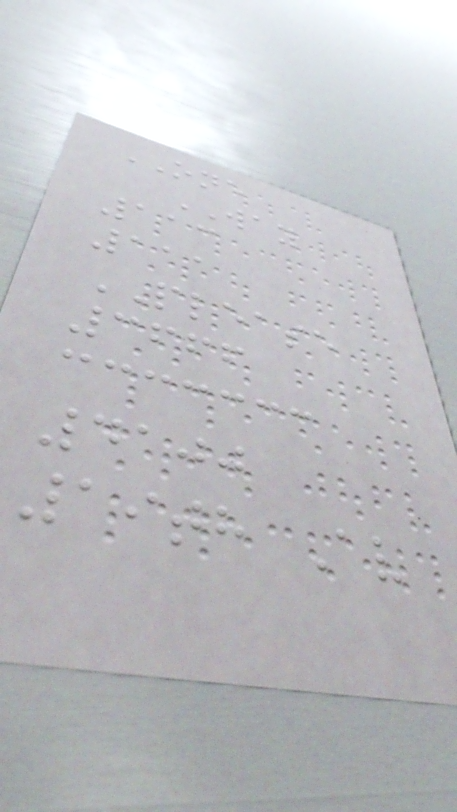ONE
WAY
113
111
PLEASE
3666
4100
19th Av
